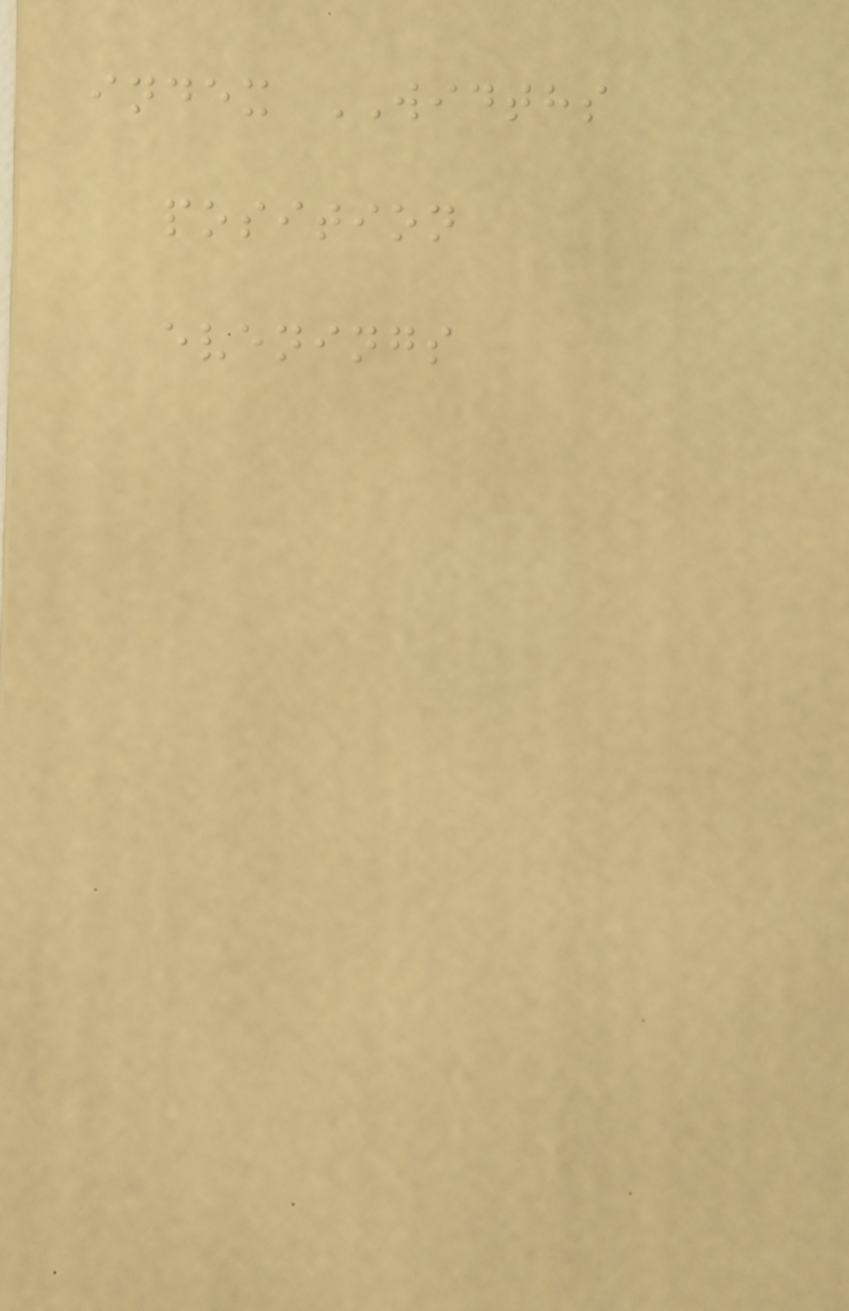index WIDTHS
position
evenings
